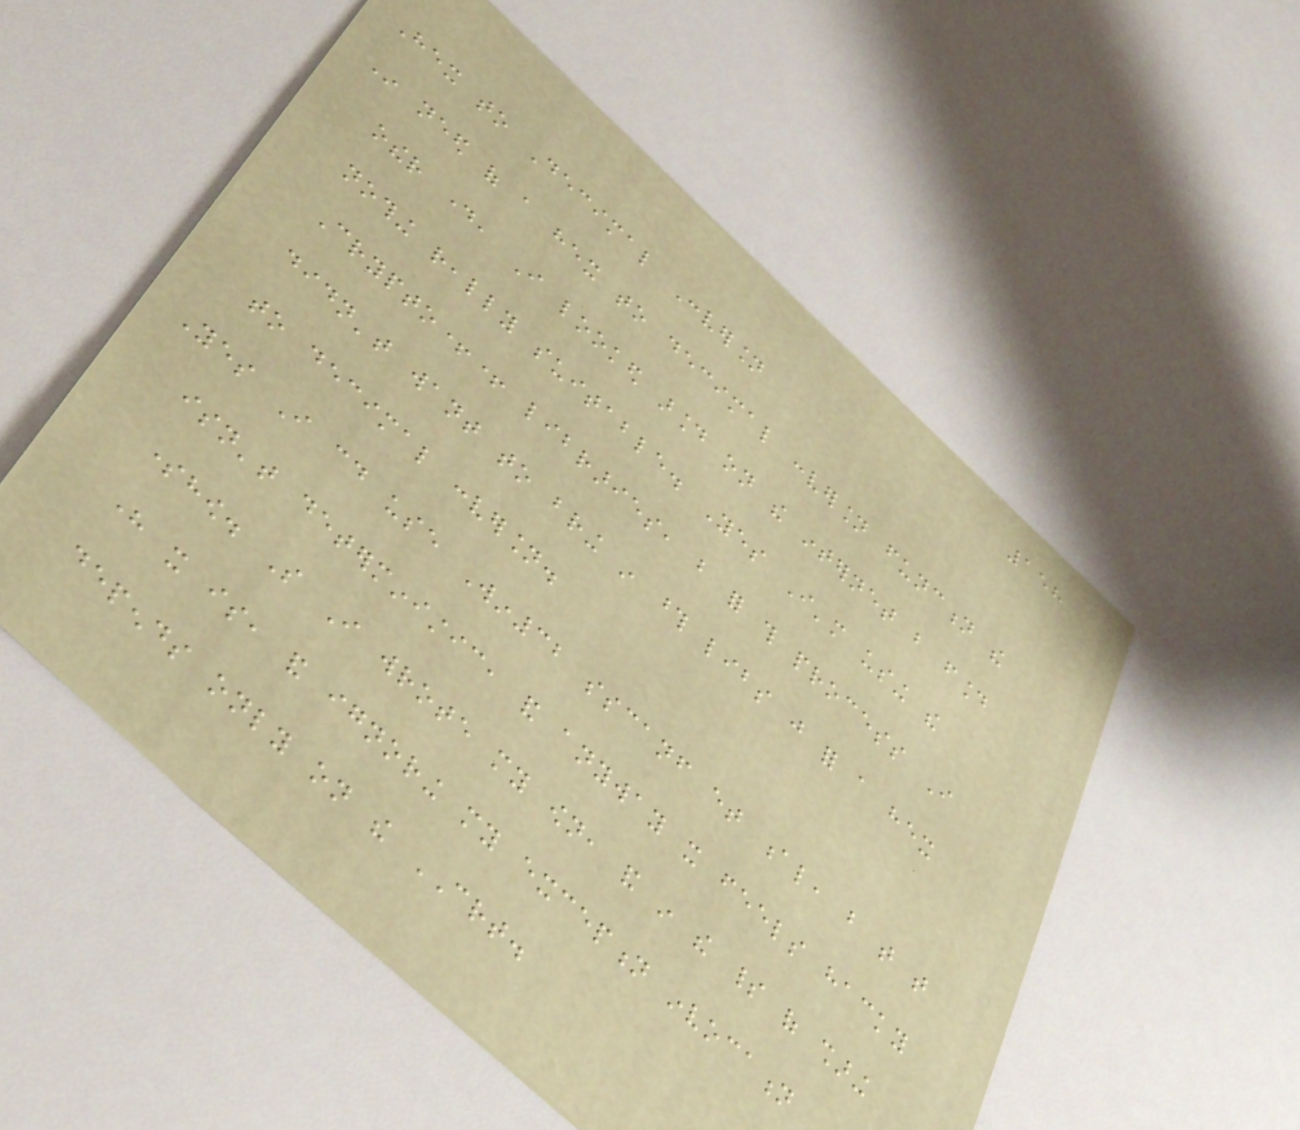158
Hex to Decimal Conversion
In need of a hex to decimal conversion function the
other day, I looked around on the internet but found
nothing really suitable. Yes I'm using the
Crypto++ libraries, but for this process I
didn't want to bring in those libs just for a hex
to decimal conversion.
Yes I could use Win32 sscanf et al, but that that
isn't deterministic, and anyway it feels hacky
somehow. So I wrote my own, and in the spirit of sharing
here it is, and ignoring my exception invocation
depends only on the CRT.
